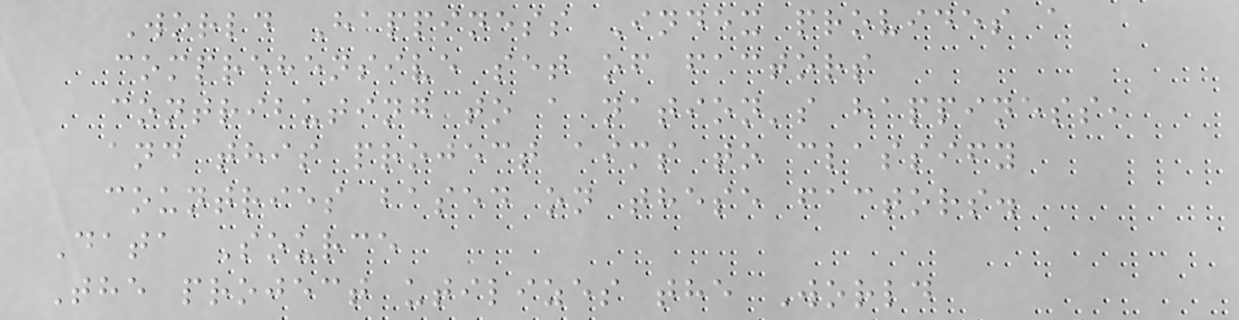World Happiness Index provides a
comprehensive set of factors
contributing to a nation's happiness,
and this project aims to classify
countries based on these factors.
Data Source
The project utilizes the World
